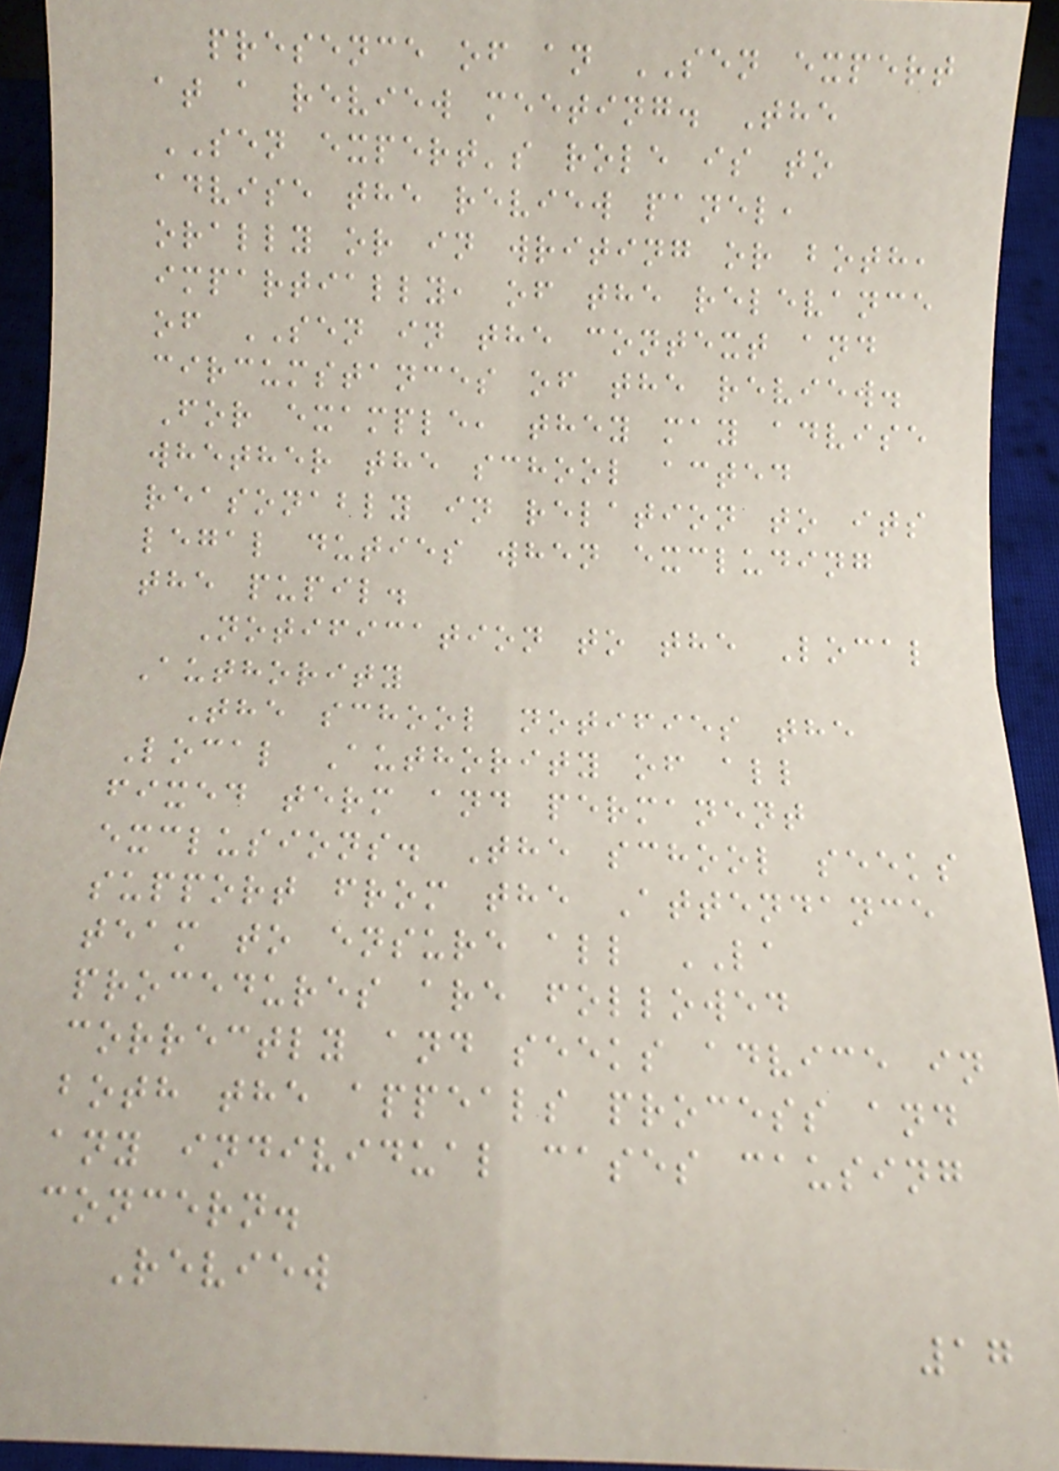presence of an SEN expert
at a review meeting. The
SEN expert's role is to
advise the review panel,
orally or in writing or both,
impartially, of the relevance
of SEN in the context and
circumstances of the review.
For example, they may advise
whether the school acted
reasonably in relation to its
legal duties when excluding
the pupil.
Notification to the Local
Authority
The school notifies the
Local Authority of all
fixed term and permanent
exclusions. The school seeks
support from the Attendance
team to ensure all LA
procedures are followed
correctly and seeks advice in
both the appeals process and
any individual cases causing
concern.
Review
17
